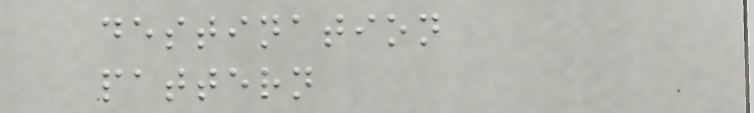destination
pattern
